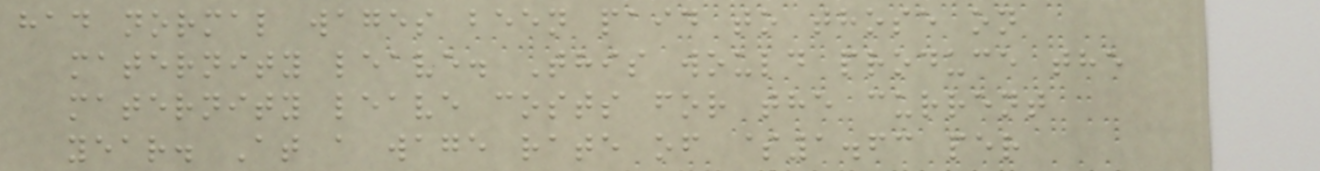had normal wages been paid to those on
maternity leave. This would produce the
maternity leave costs for the current
year. At a wage rate of $1.63 per
